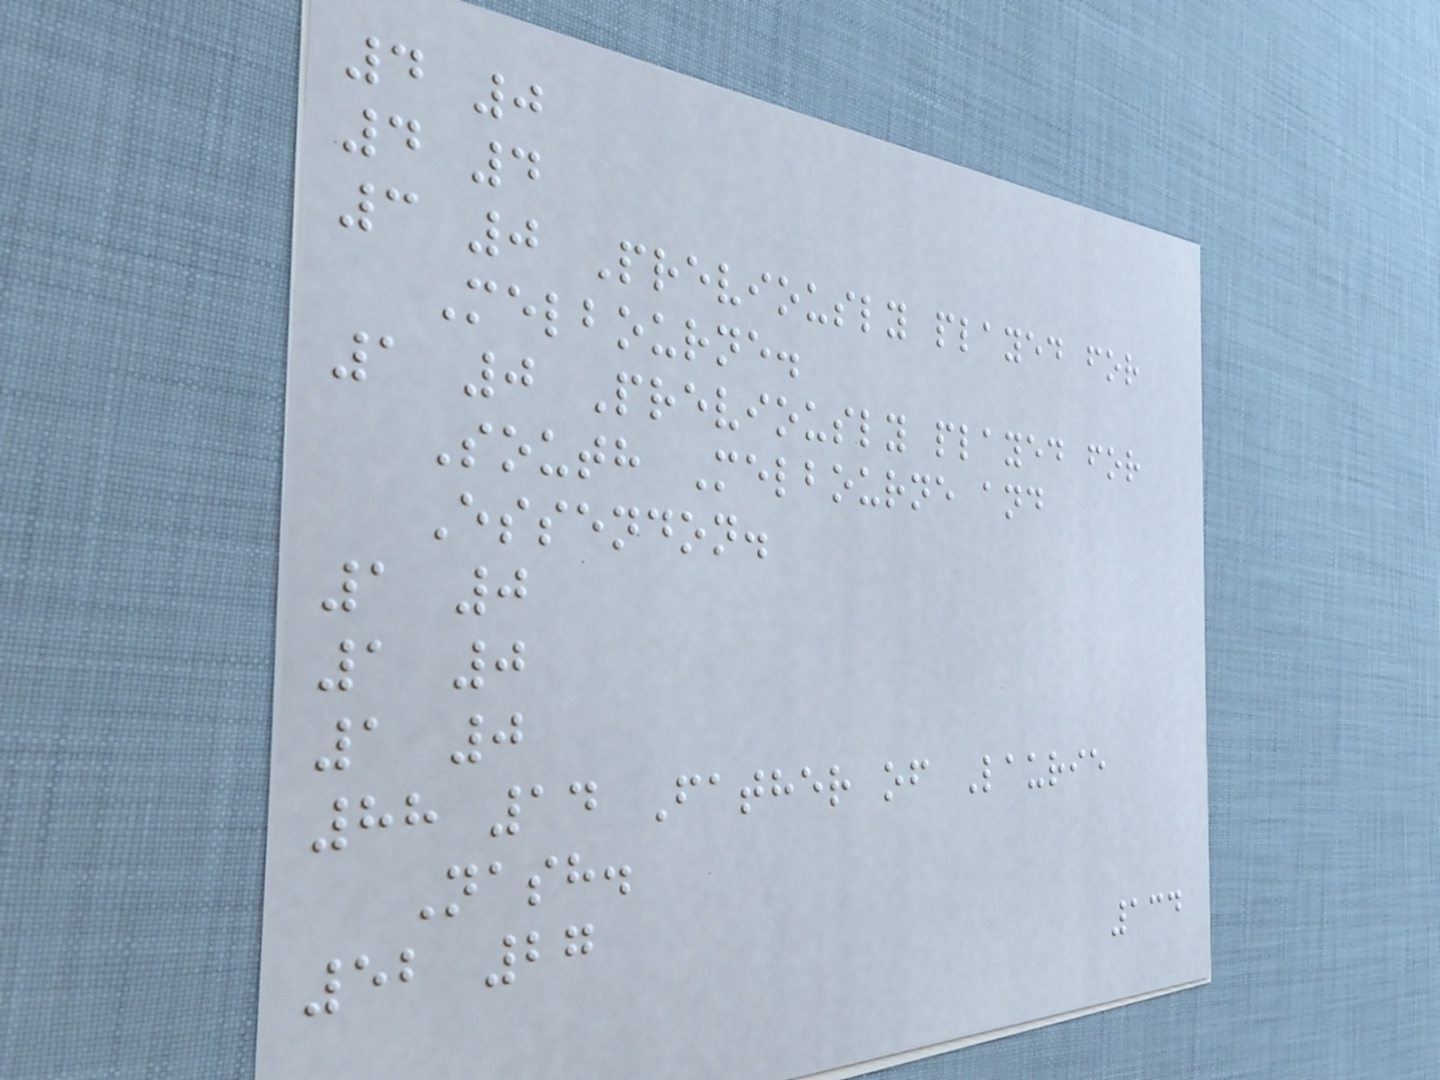4 0
4 4
3 0 Previously played for
Melbourne.
1 0 Previously played for
South Melbourne and
Essendon.
1 0
1 0
1 0
88 14 Father of Laurie
Nash.
52 27
134
